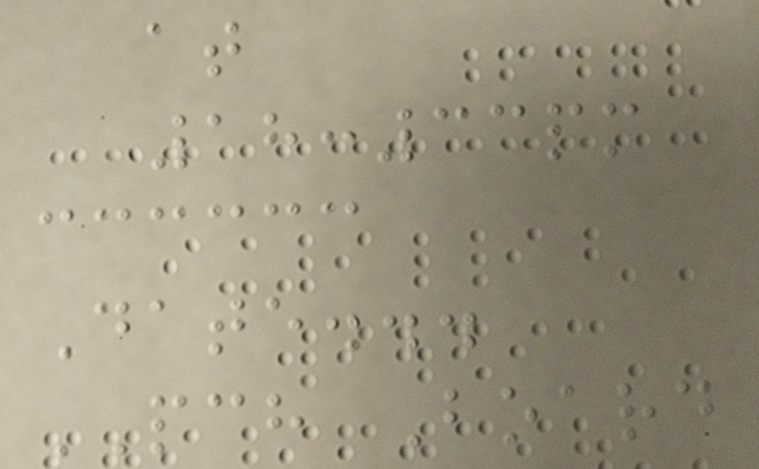at
18:33pm
Date...
PCH Board
